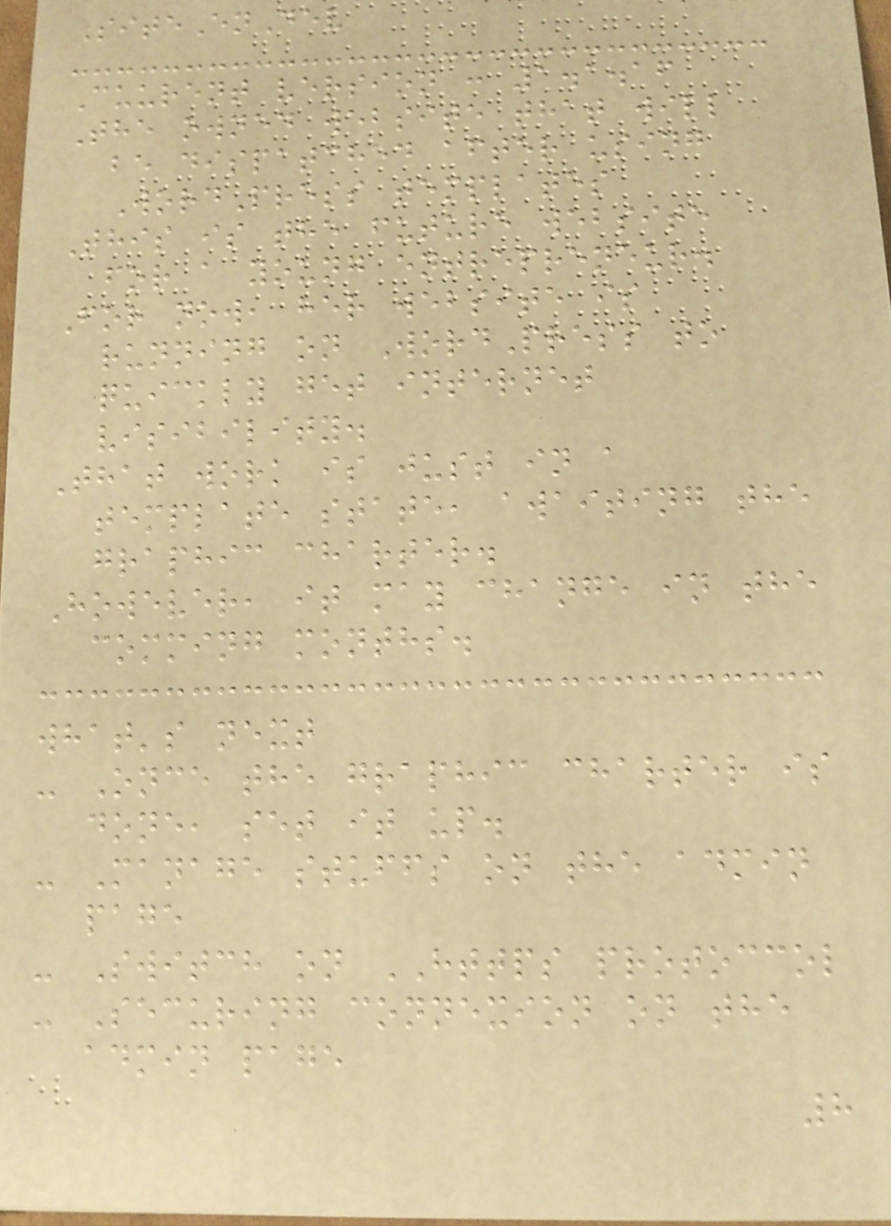SiteEnDev
Cuurent version : 1.1.16
The owned website that will
be dispatched after using
WordPress templates
This is the future website
for a young entrepreneur.
For now, her website is
running on WordPress to
quickly get internet
visibility.
That work is just in a
template state, awaiting the
graphic charter.
However, it may change in the
comming months.
what's next
- Once the graphic charter is
done, set it up.
- Manage stuffs on the admin
page
- Switch on HTTPS protoccol
- Securing connexion on the
admin page
8
